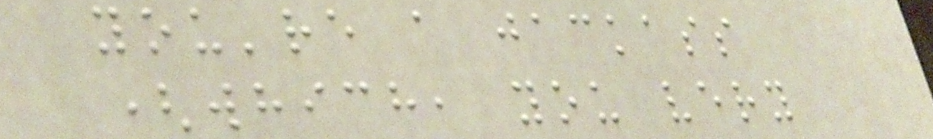you're a jackass
(which, you very
